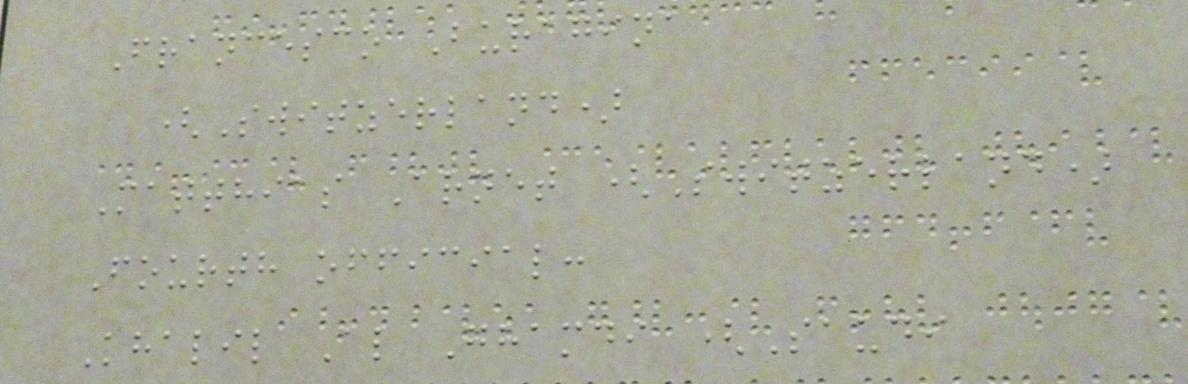Francesco Buragina
(Switzerland)
Matthias Arnet (Switzerland)
Fourth official:
Khalil Al Ghamdi (Saudi
